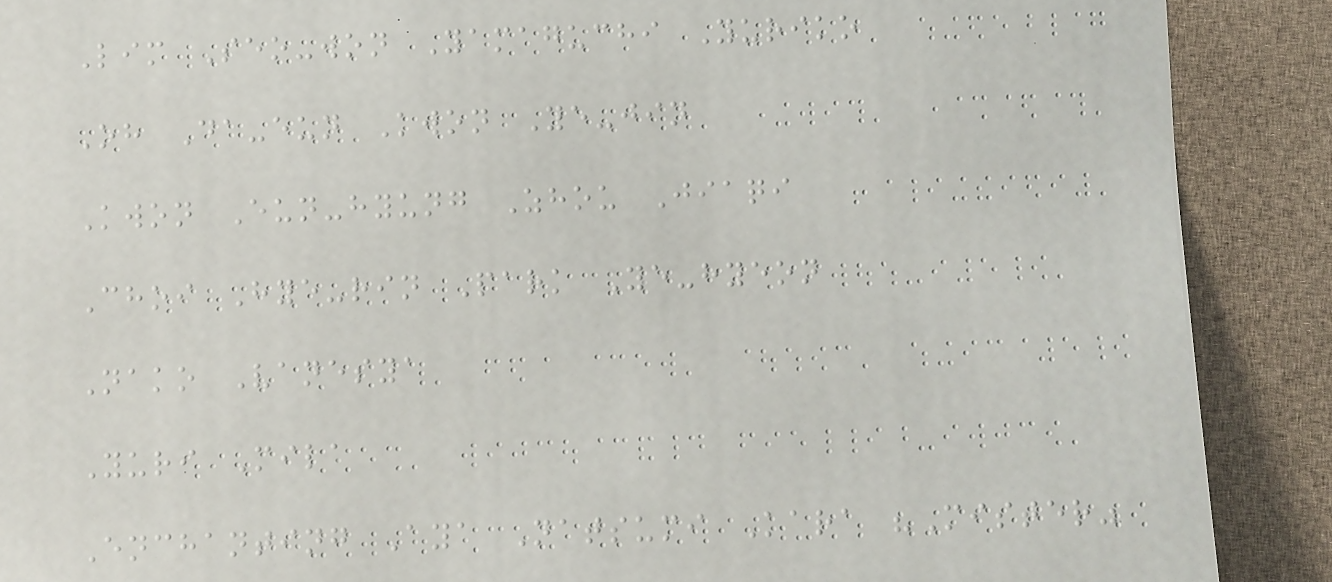Lim Seo-won Yamaguchi Yuriko
Oh Da-eun Kwon Ye-jin
Kwon Eun-hyung Zhou Jiaqi
Choi Hye-rin Park Ye-hyeon
Nako Vanesya
Yuri Mila
Enchanting Aya Natsumi Kara "Mister"
